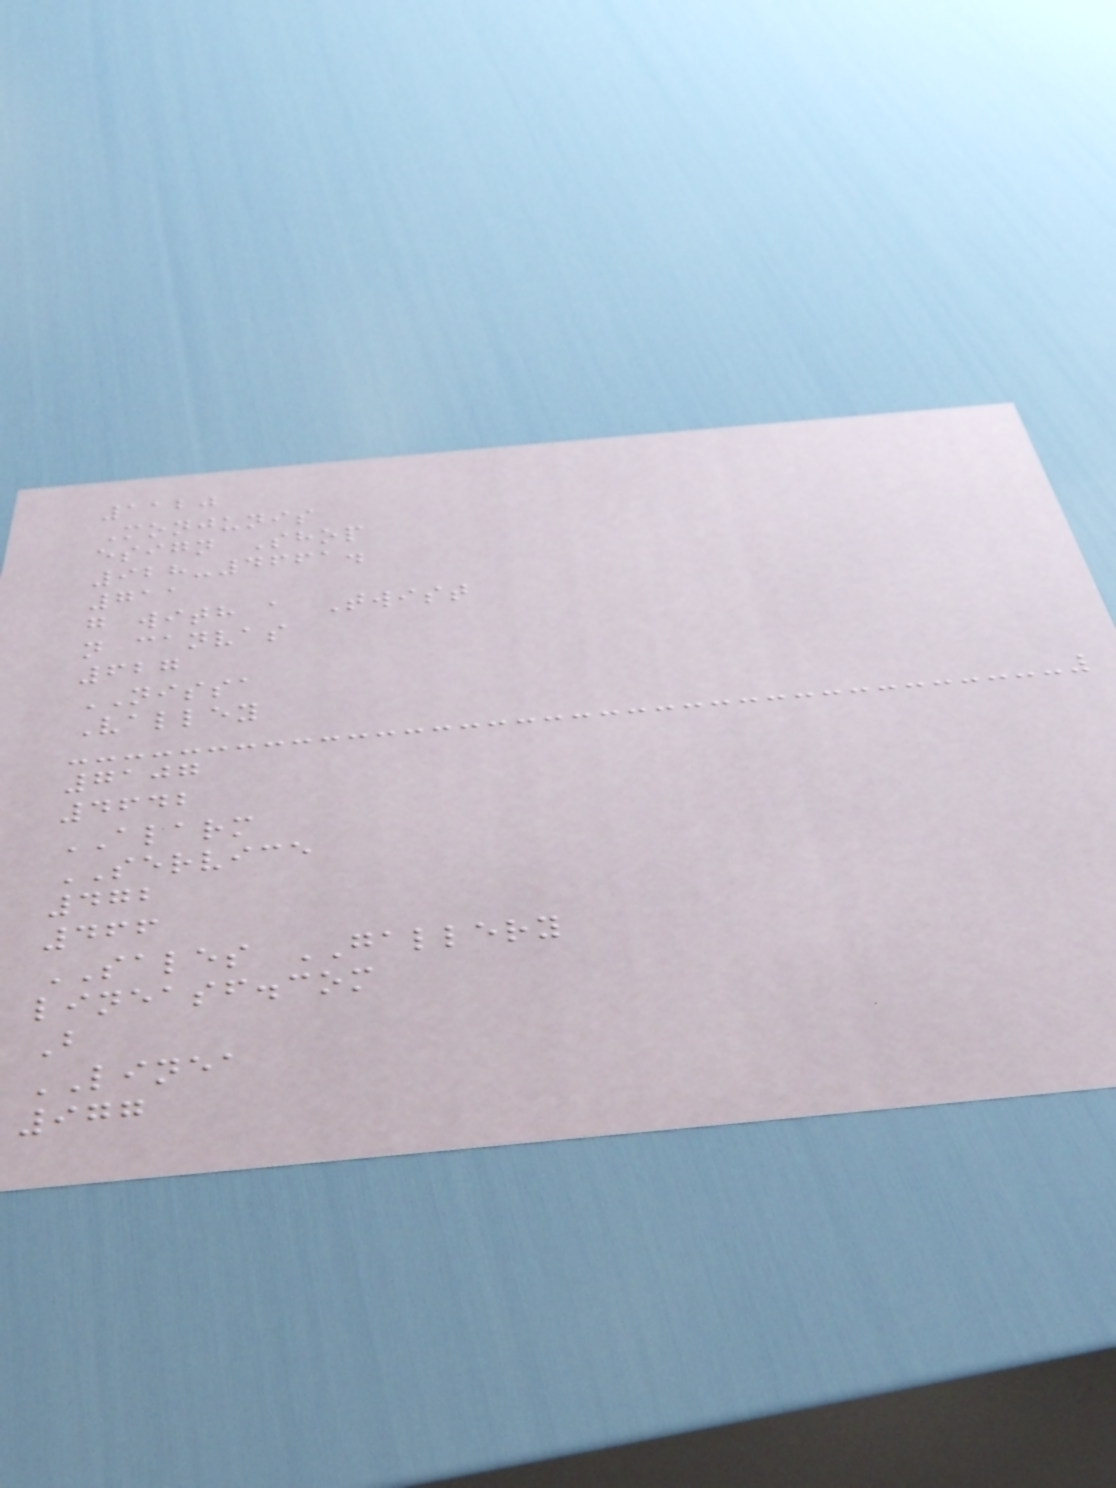1120
Monjunis
esign Shop
928-4661.
711
g with a Twist
n canvas
627
NISSA
Valley
7107
4642
ALARM
SERVICE
472
466
SALES GALLERY
lineasf.com
B
LINEA
977
